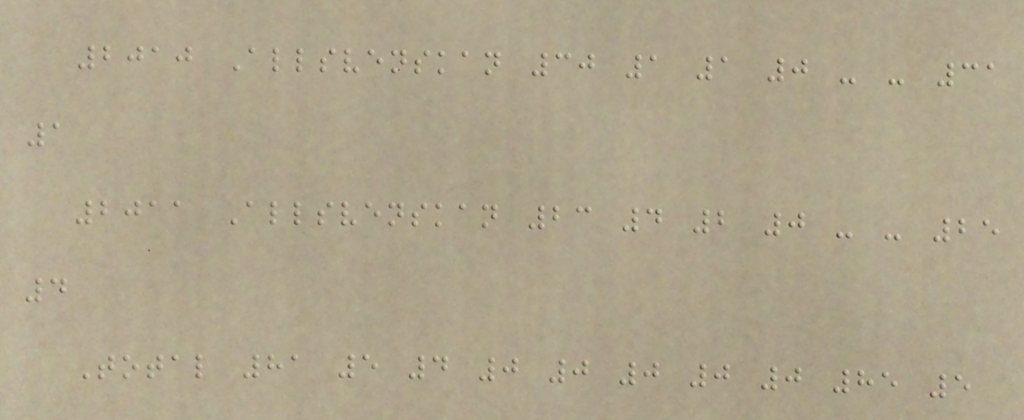2010 Allsvenskan 30 1 1 0 - - 31
1
2011 Allsvenskan 23 4 2 0 - - 25
4
Total 81 5 4 0 0 0 0 0 85 5
